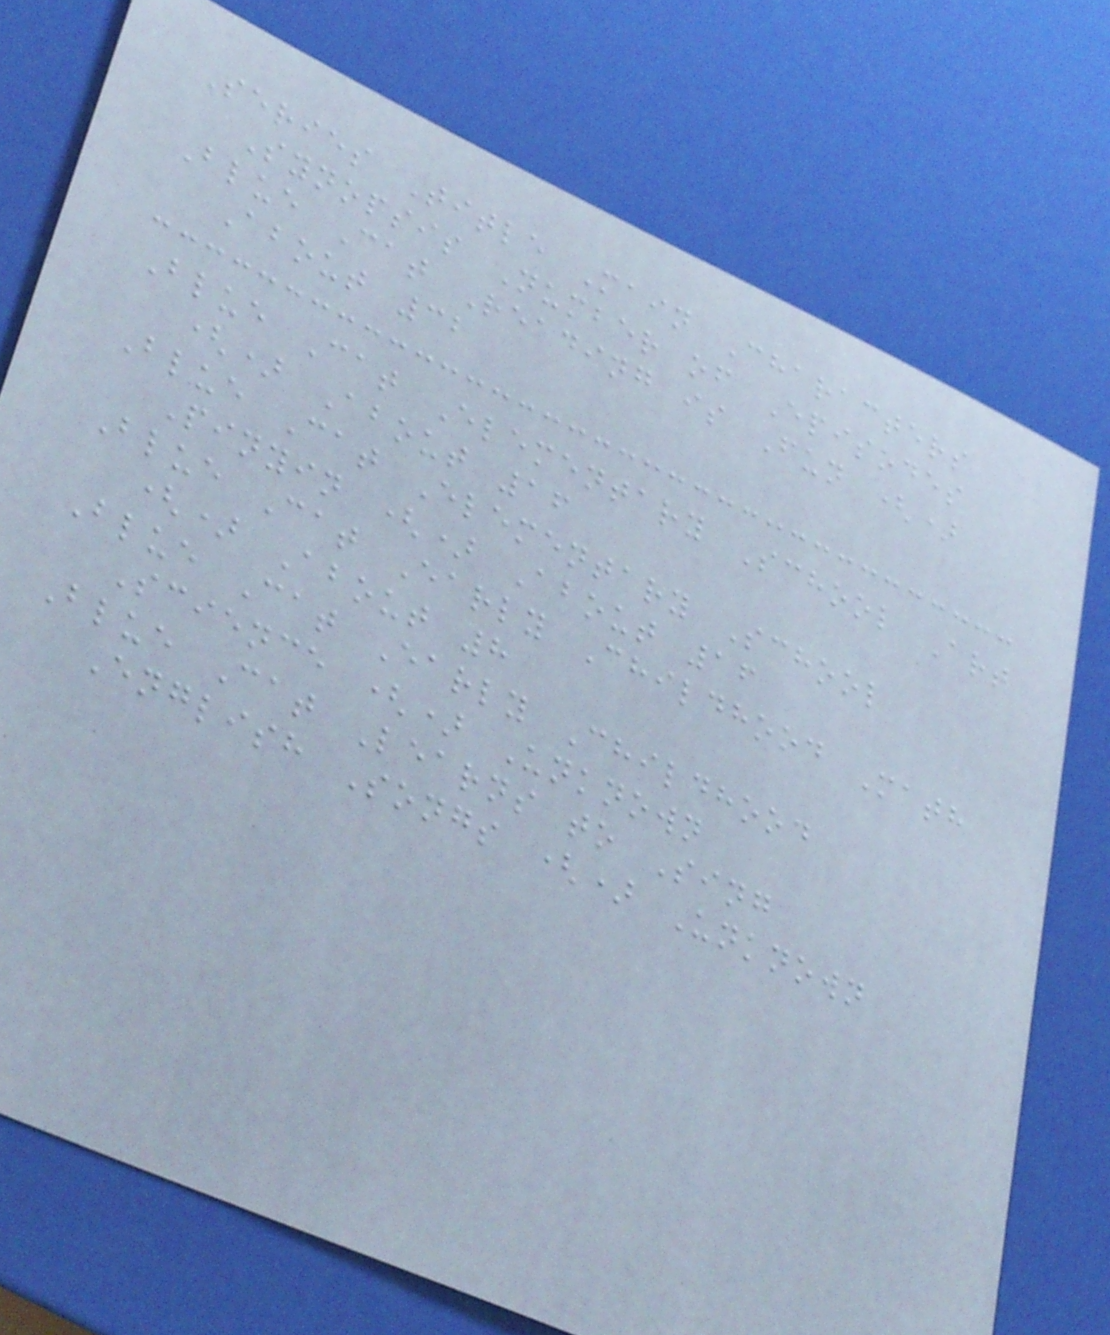Series Title Main Characters
Synopsis Number of Episodes
Blue Cat Reading is Fun ()
About 32
Blue Cat Elementary School Art
() About 16
Blue Cat Elementary School
Pinyin () About 16
Blue Cat Early Childhood Math
() About 8
Blue Cat Early Childhood
Science () Unknown
Blue Cat Learns to Sing
English Songs () Unknown
